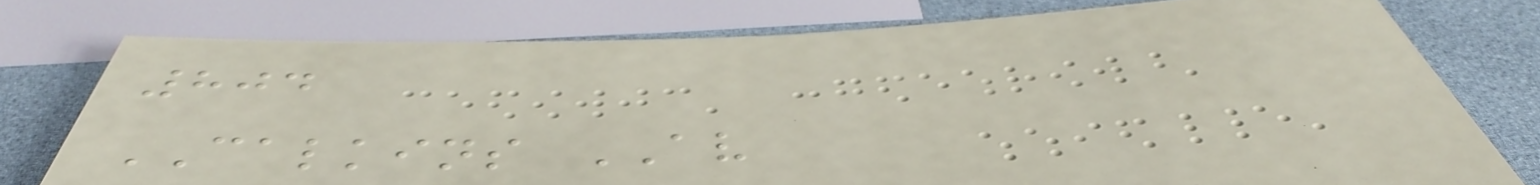804
CALKINS AV
